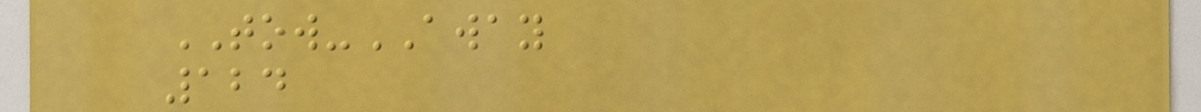TOW-AWAY
124
